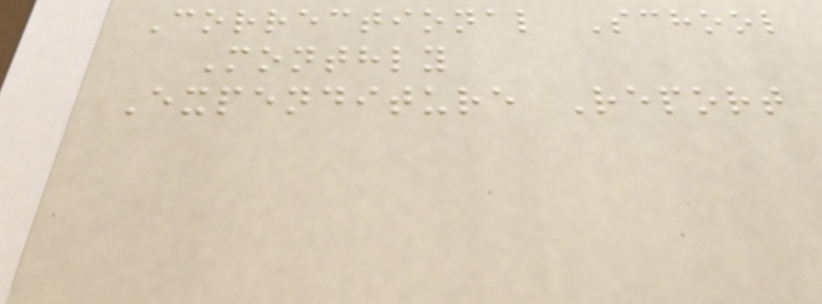Correctional School
Monthly
Expenditure Report
